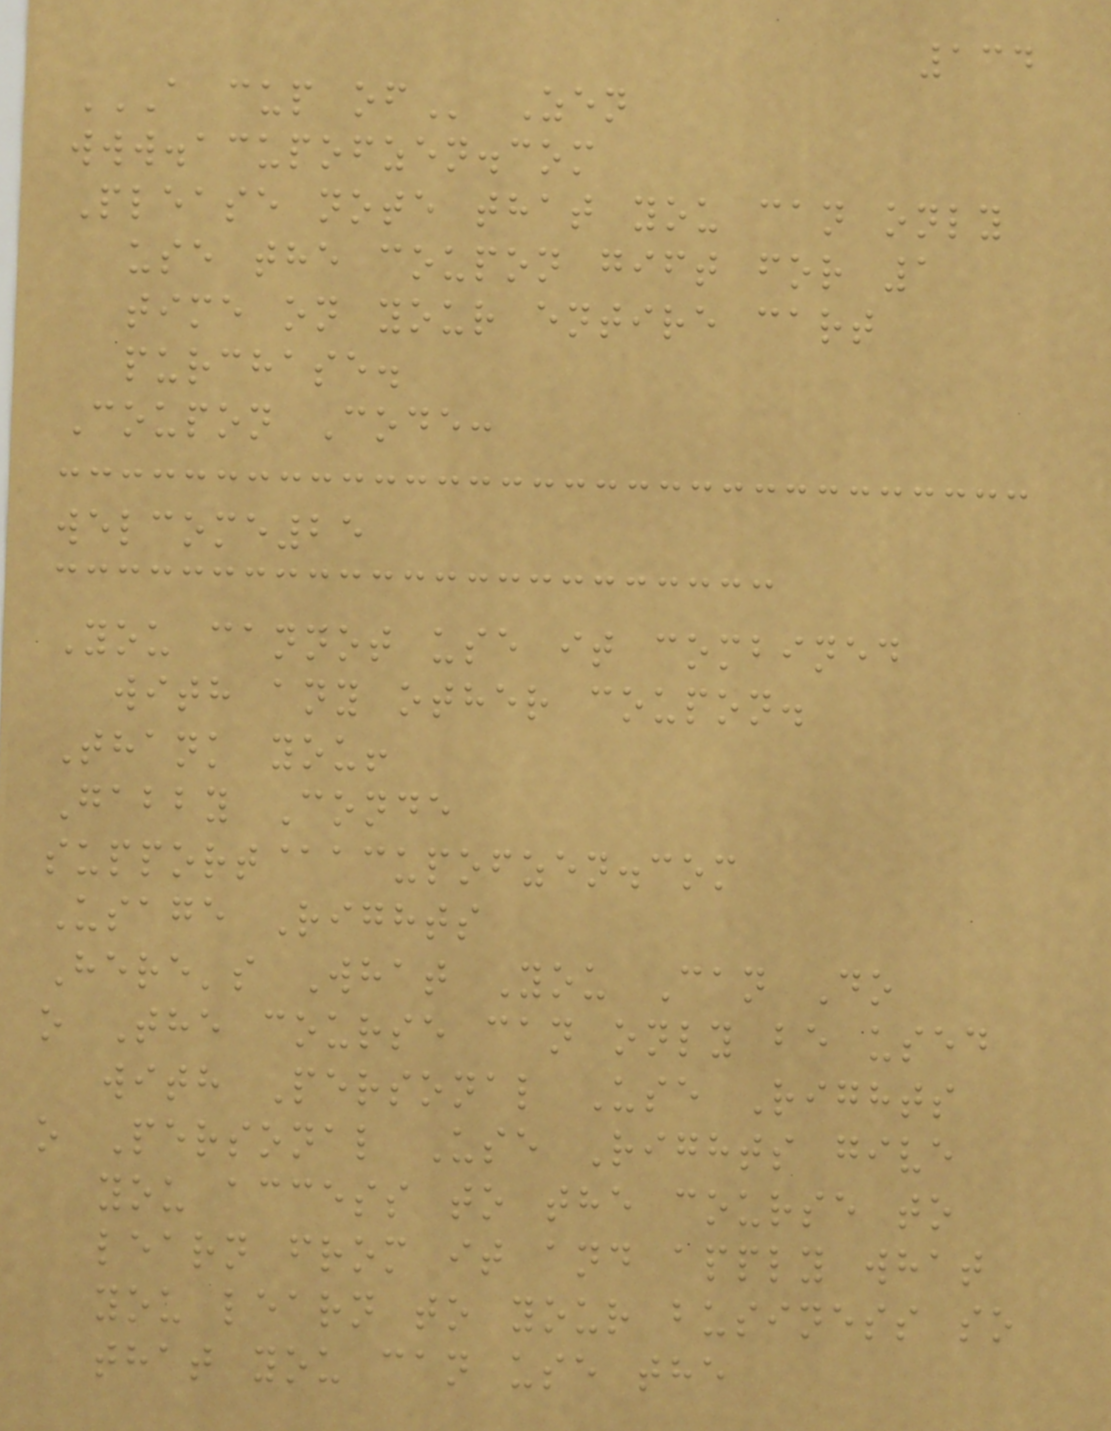134
A CUP OF Zen
www.acupofzen.com
Please note that you can only
use the coupon gift for 1
time on your entire cart
purchase.
Coupon Code:
welcome25
You cannot use it combined
with any other coupon.
Thank you!
Gabby Conde
support@acupofzen.com
Usage Rights
Here's What You Can Do
o The course can only be used
with Personal Use Rights
o Personal Use Rights give
you access to the course to
learn from it and apply what
you learn to your business so
that you can use the
